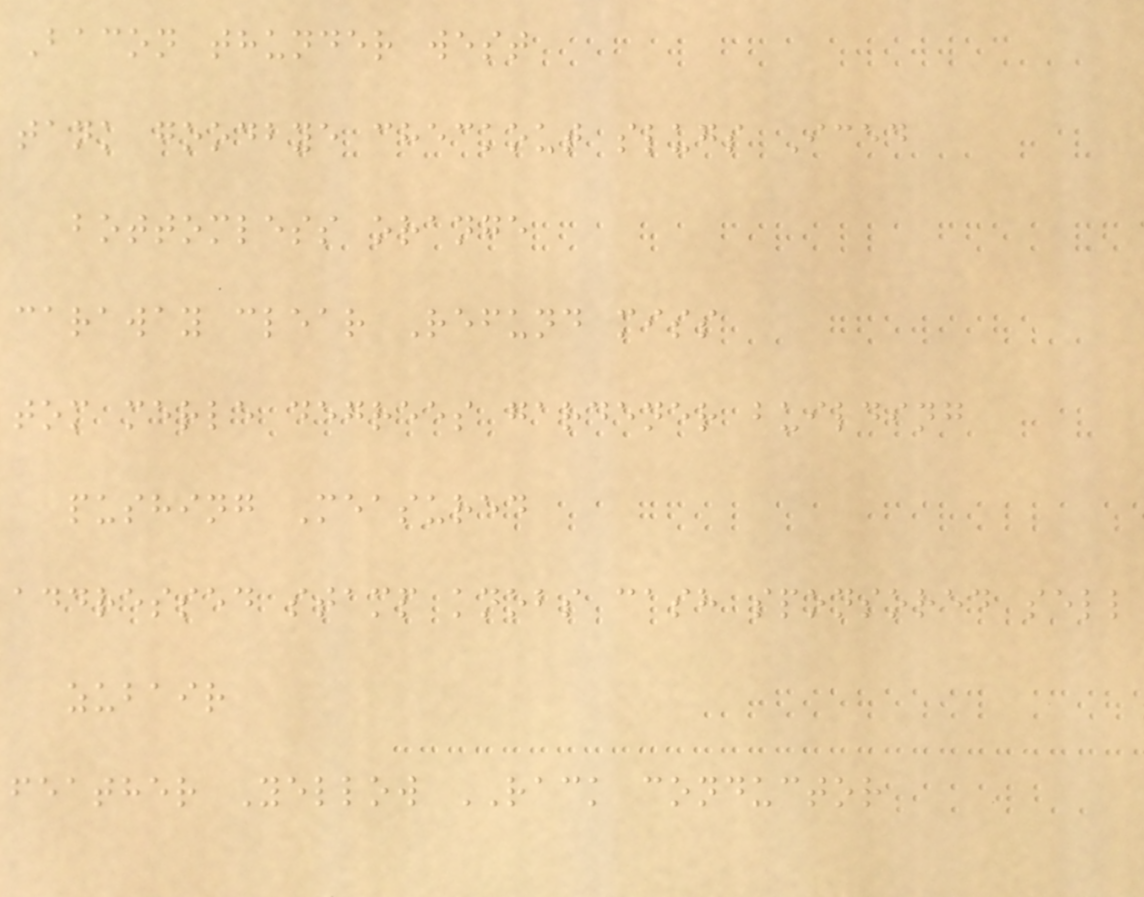Bacon thunder west
tank goodbye checkout slugs Iced
bottomless orange
caraway clear Refund miss
tom merle degrees gardener building
pushing Measured
addressed stamp knobs cash sponsored sell
zubair
feather Yellow RACK conductor
